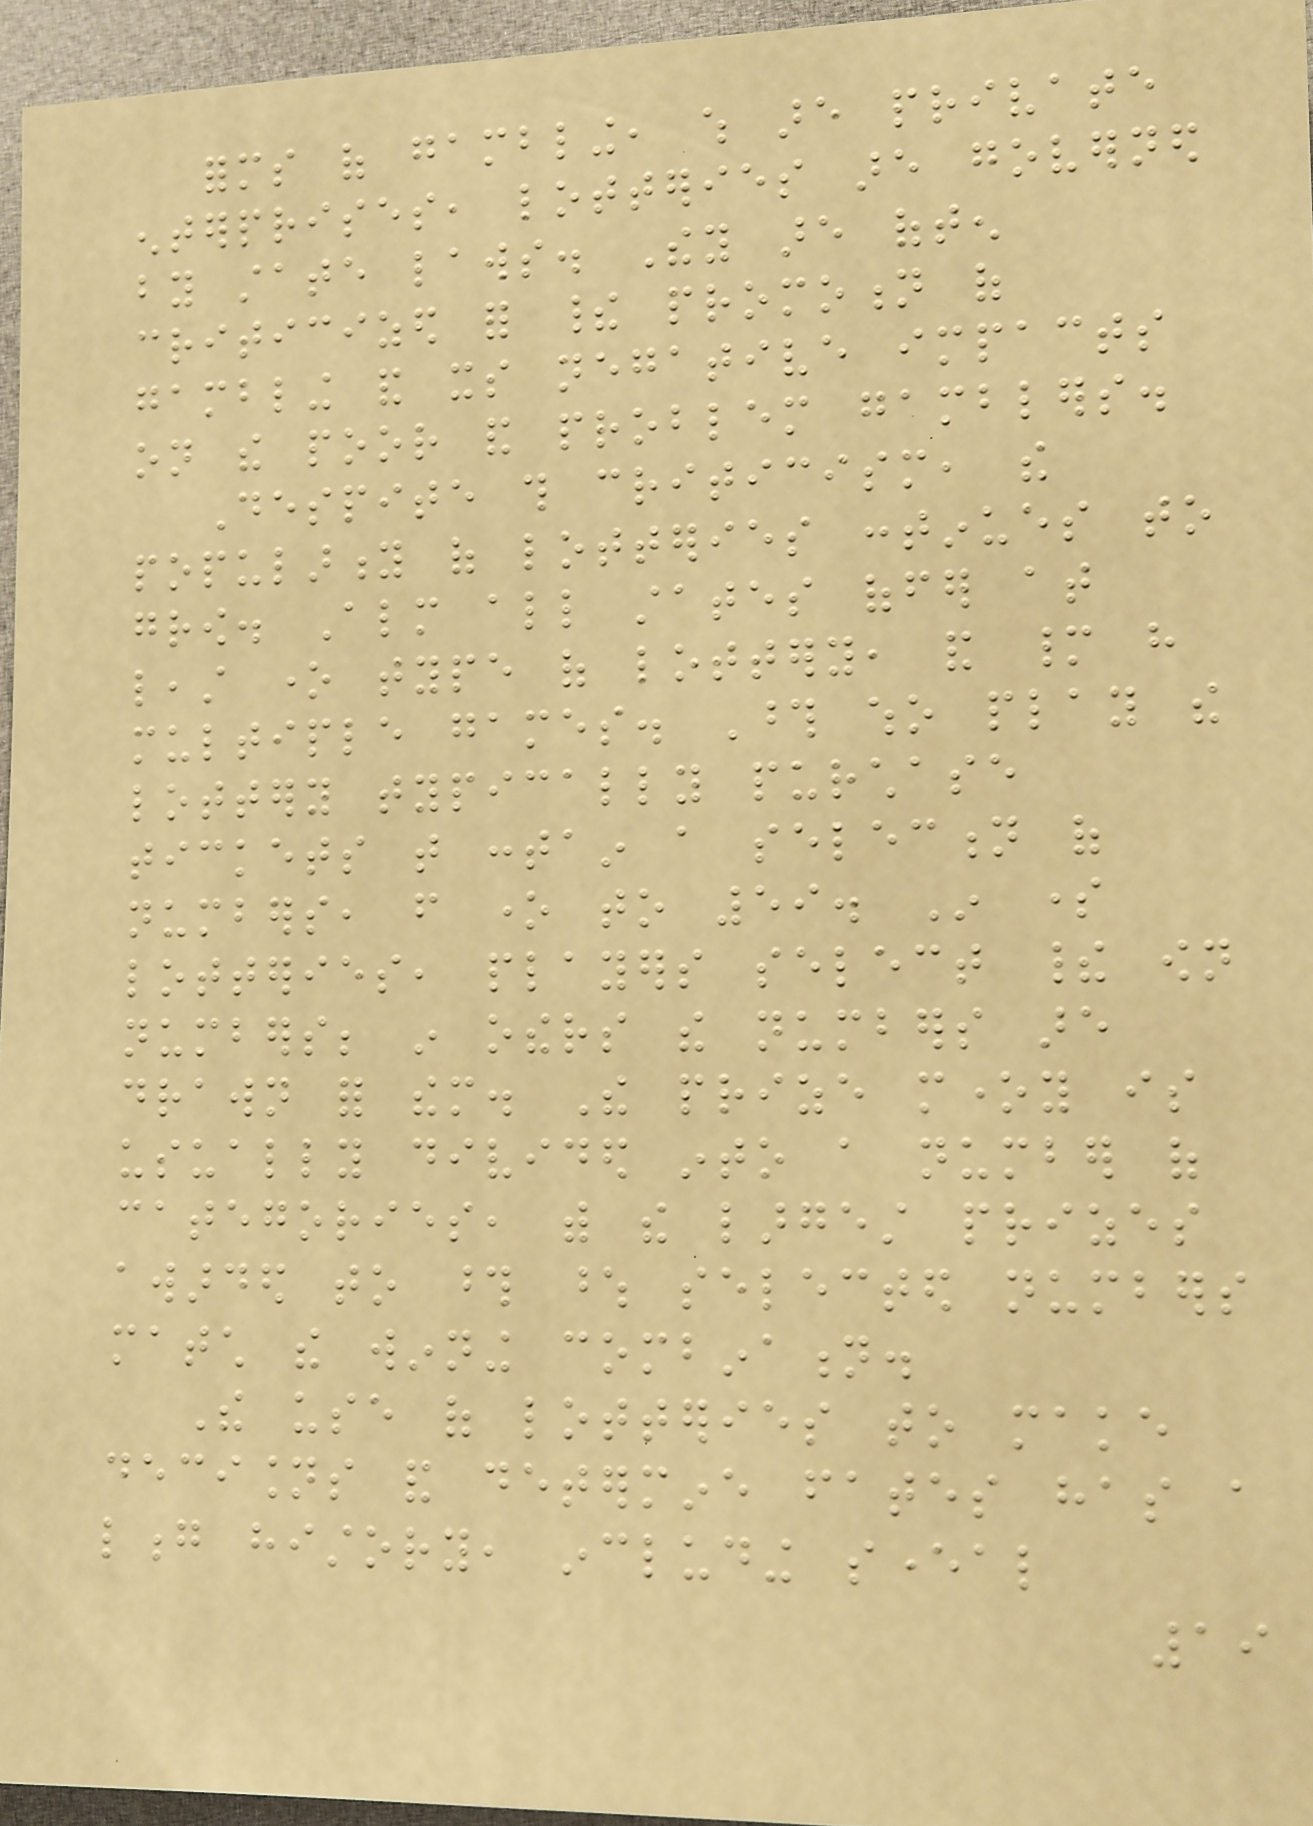forms of gambling, which are private
enterprises, lotteries are governed
by state laws. They are often
criticized for their promotion of
gambling and its negative impacts
on the poor and problem gamblers.
Despite this criticism, the
popularity of lotteries continues to
grow. Almost all states offer at
least one type of lottery, and many have
multiple games. Those who play the
lottery typically purchase
tickets that contain a selection of
numbers, from one to 59. In some
lotteries, players select their own
numbers; in others the numbers are
drawn for them. The prize money is
usually divided into a number of
categories, with the largest prizes
awarded to those whose selected numbers
match the winning combination.
The use of lotteries to make
decisions and determine fates has a
long history, including several
19
